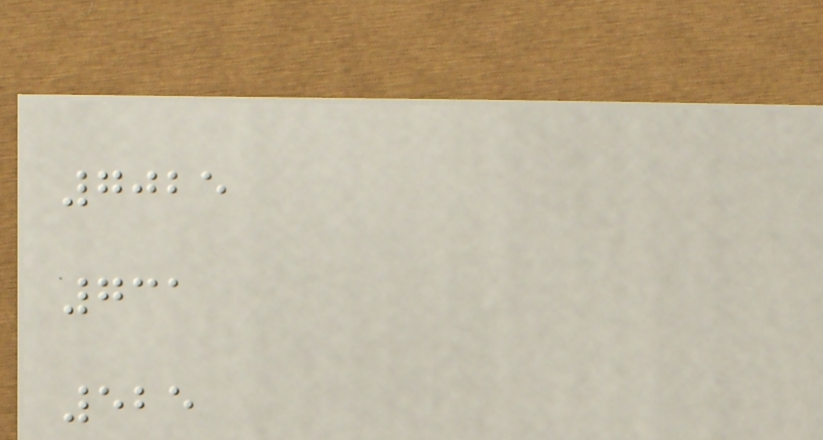7025
731
525
